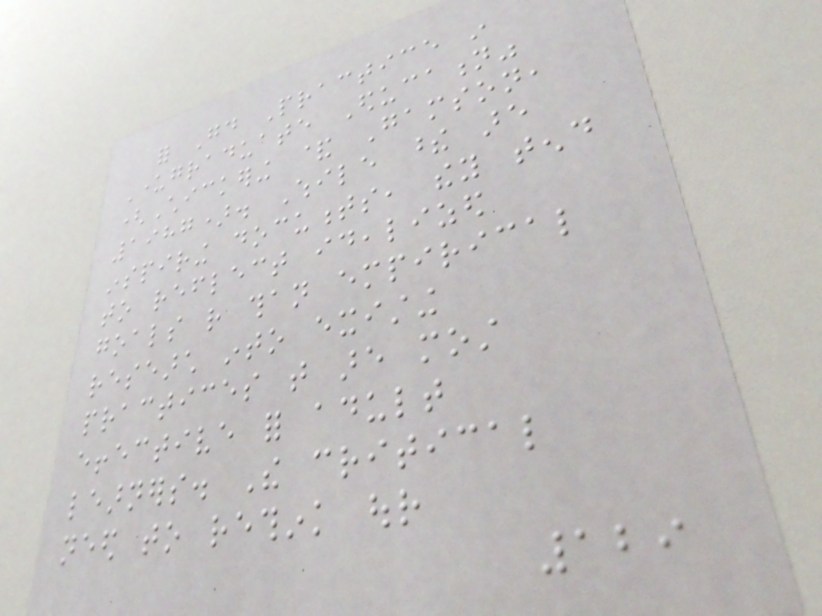for Good Practice in
Undergraduate Education"
(Chickering & Gamson,
1987). While these are
inspiring documents, they tend
to reflect idealized
goals rather than empirical
research into existing
practices that are most
effective for adult
learners. The critical
need to rethink our
129
